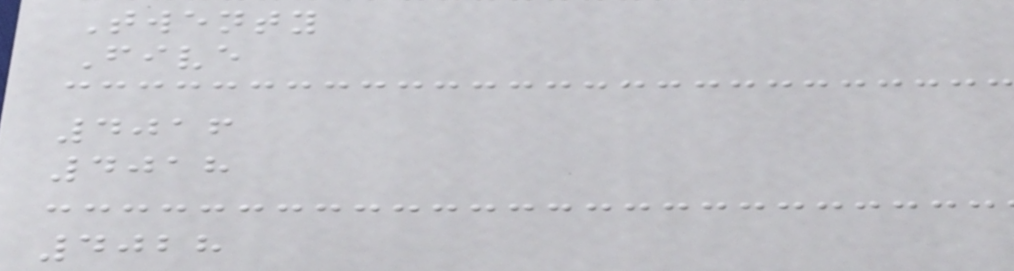Twenty
Five
4016
4018
4028
